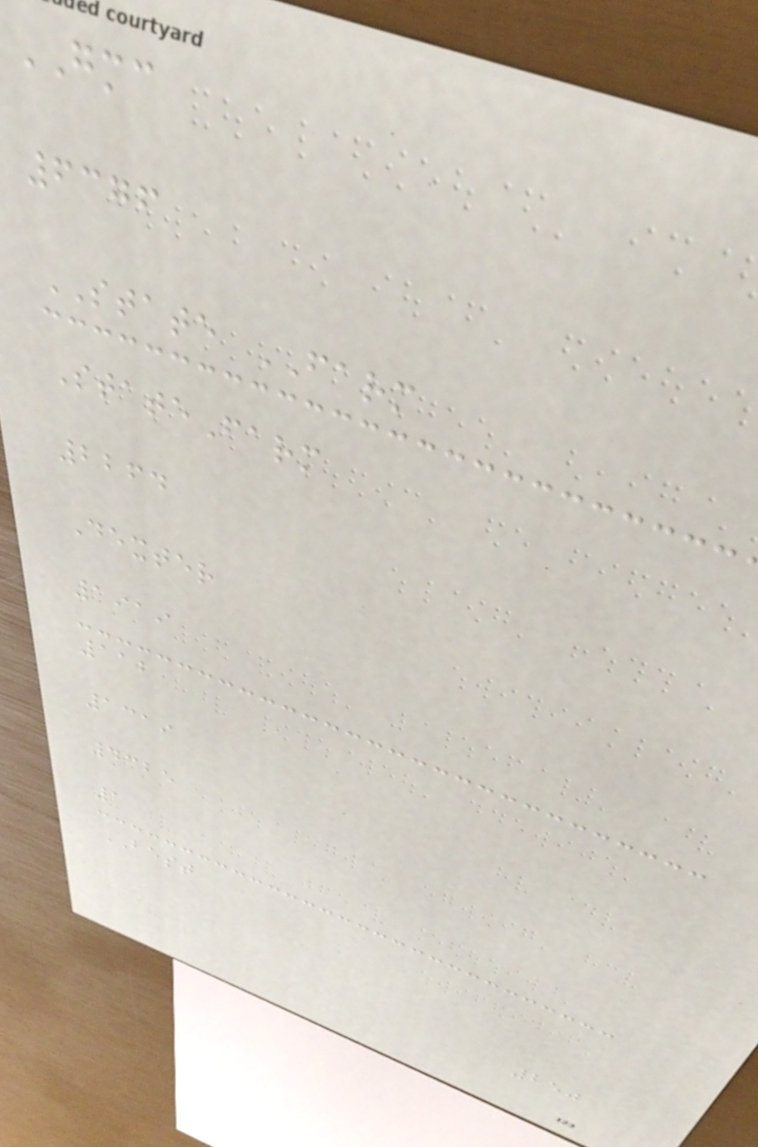GMC
6376
STATE FARM
StateFarm
2264
Dexter
1919
112
1319
4325
1
BEST
250
